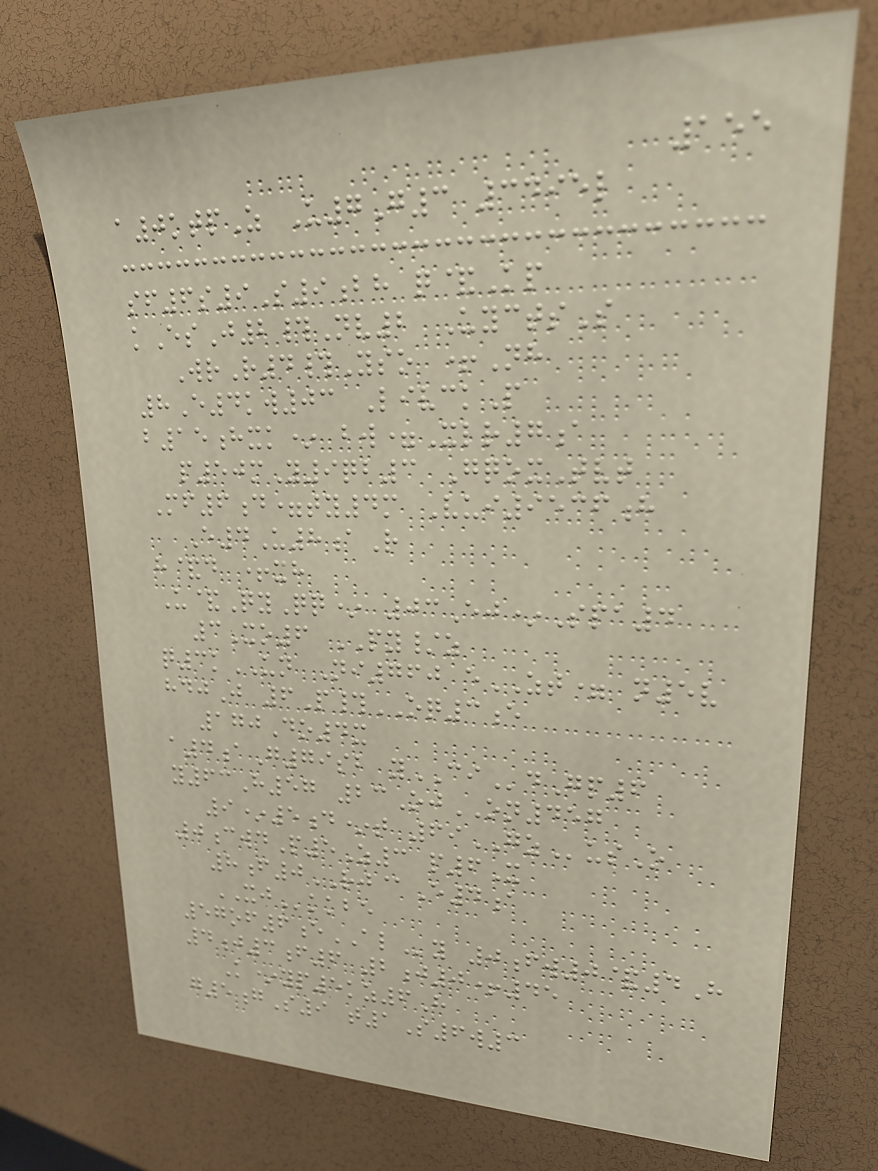155
a0ktpZ U7G3 3495l
sf6s9S9bh q&Kp
kEsJ2#Nv2 UyctsS
WrR4#Yso +Nh
8E4kw03 LivckP
b15hxk* bw=Xlr7a
p50mY9qb3 GqoxTvt
Mf6d=ty4m Vui9536h
E4U8aR
h&d +xh
U&QyQq* 03Ej*Spa4
3Xo6 PY/z
q3kUN Ni760 eZT= n5v
hdjJ 6P#OQ3e
170Do4x
a4aG79sb yCIdGp6
y63H57 23OjON457
9*5d*t 69GZusO
0cwdP5Z3 p6X
8f0RJ@E4a
XJkkbe
57of6eALy 0fw0&4H
4j3f6 2j0+45
K*yp5kz6H
g5gS9 t1S6w3
